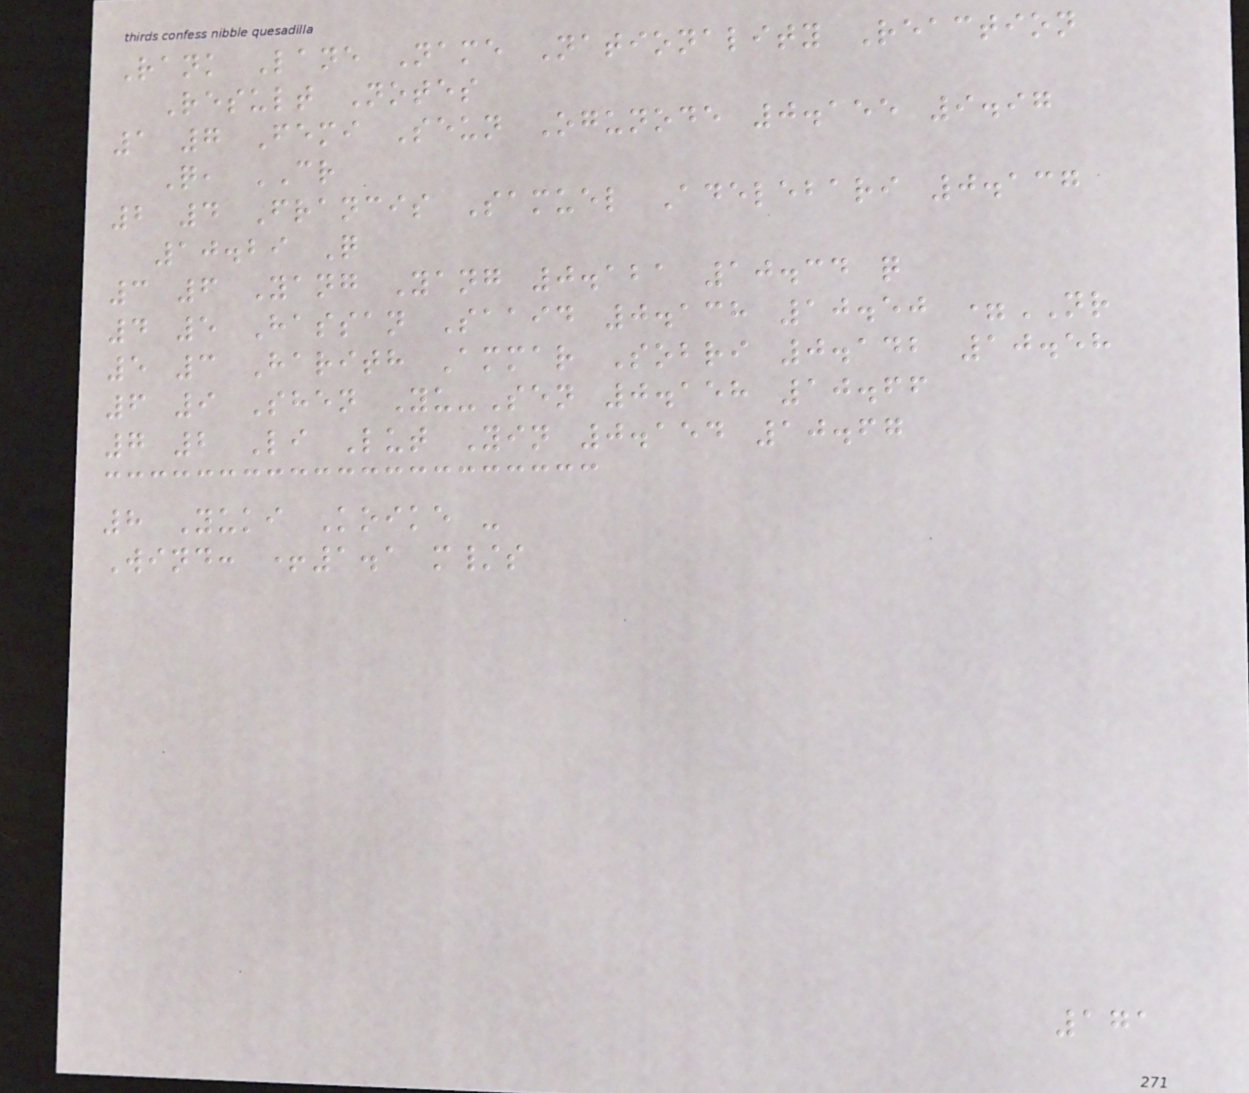Rank Lane Name Nationality Reaction
Result Notes
1 7 Femi Seun Ogunode 0.155 9.97
Q, CR
2 4 Francis Samuel Adelebari 0.137
10.29 Q
3 6 Yang Yang 0.121 10.34 q
4 5 Hassan Saaid 0.138 10.50 =NR
5 3 Harith Ammar Sobri 0.142 10.58
6 9 Shen Yu-Sen 0.158 10.66
7 2 Li Lut Yin 0.154 10.67
8 Yuki Koike -
Wind: +1.1 m/s
171
